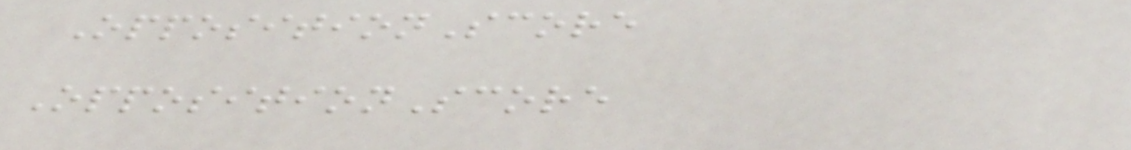OppositionScore
OppositionScore
